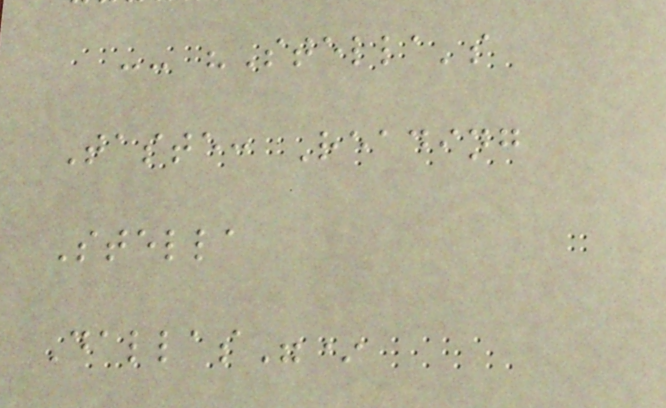-- "Stella's
Taste: Reading
Stella
Dallas"*
